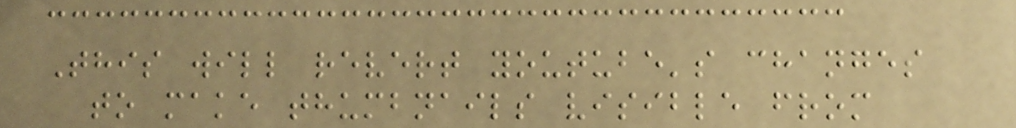This will revert youtube's changes
to make thumbnails visible from
